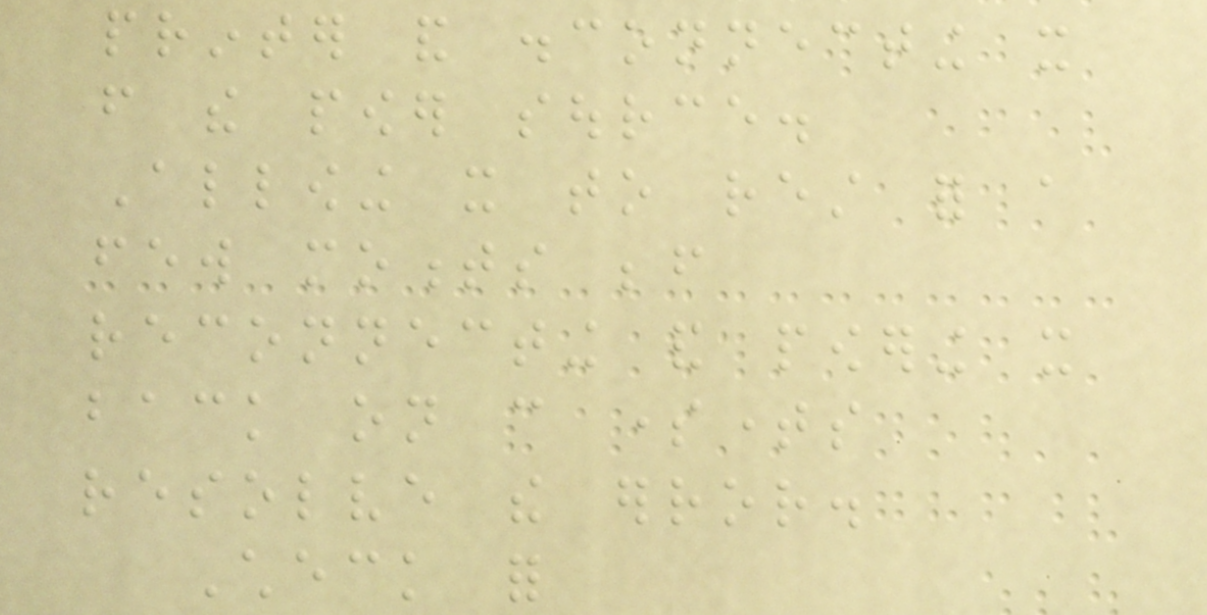printer and disconnecting it
from the power source.
Allowing it to rest for a
few moments before
reconnecting and powering it
back on can sometimes
resolve the error.
Check for
